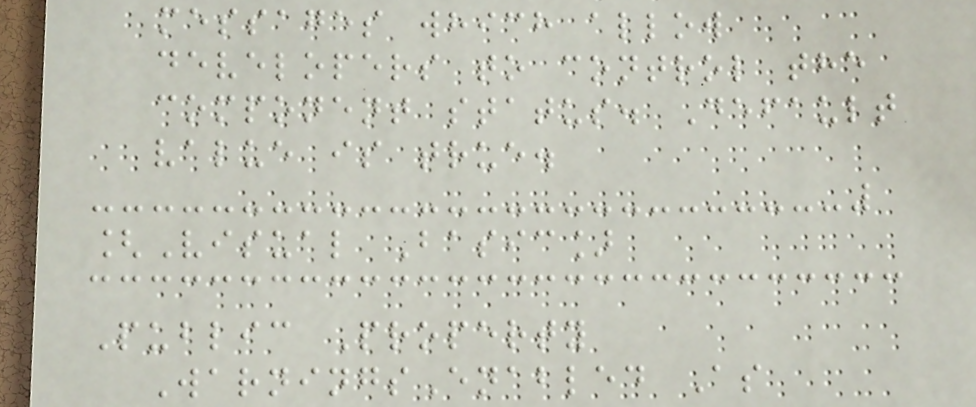messages which allow
developers to control the
component status. Default
value is true.
[Visual Basic]
Public Property
WarningsEnabled As
